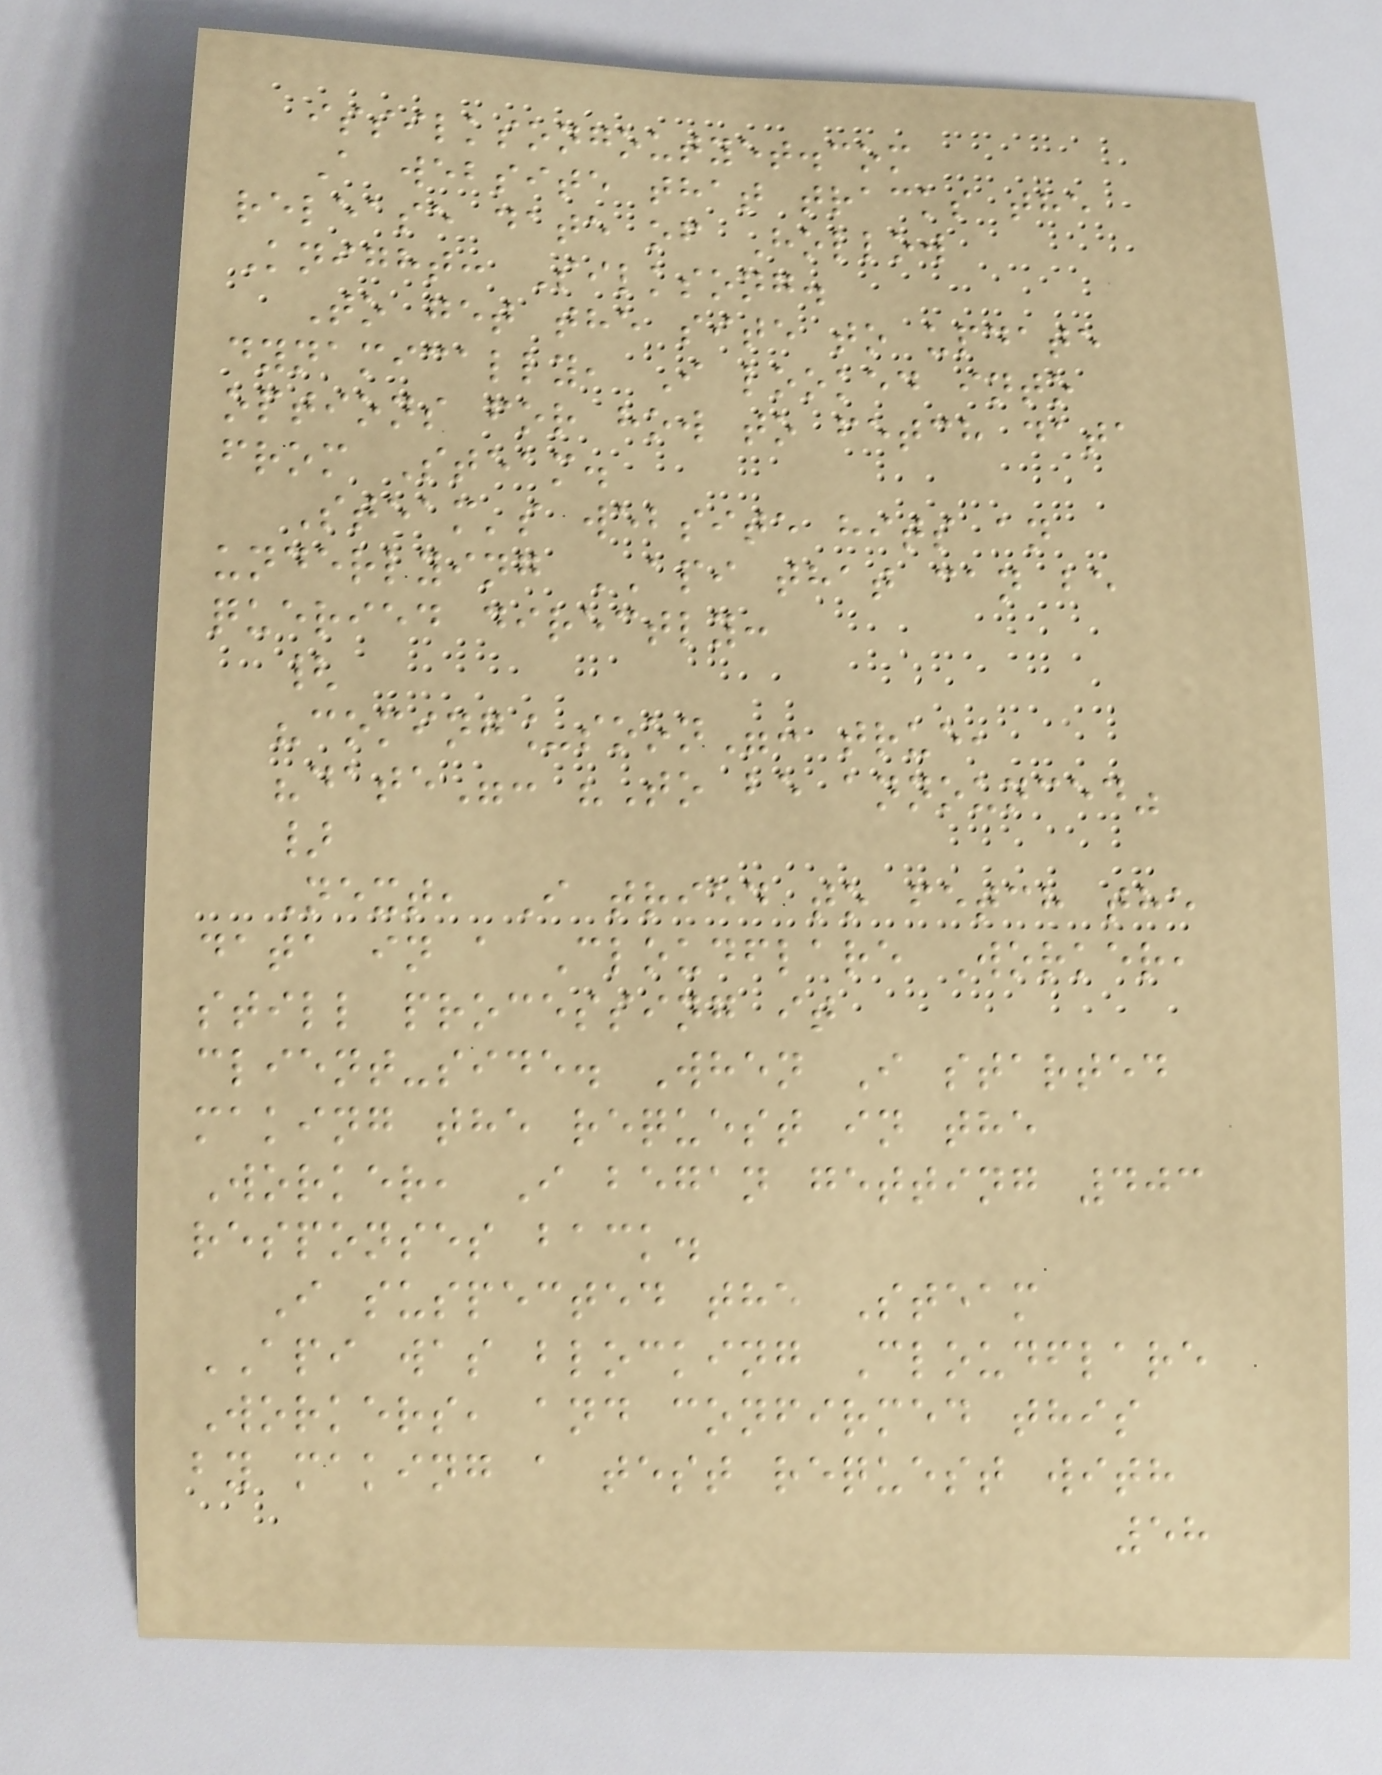issilksongoutyet.com
A website that tracks the
release date of Hollow
Knight: Silksong.
To get the site to update
dynamically, I looked into
options for how to fetch data
from Steam.
Steam's website hits an
underlying API that can be
queried directly:
{
"coming_soon": true,
"date": "To be announced"
}
Next, I tried to fetch the
data in a Cloudflare Worker,
still processing it
client-side. When I started
making the request in the
Worker, I began getting 403
responses back.
I suspected the Steam
API was blocking Cloudflare
Workers, and confirmed this
by making a test request with
58
